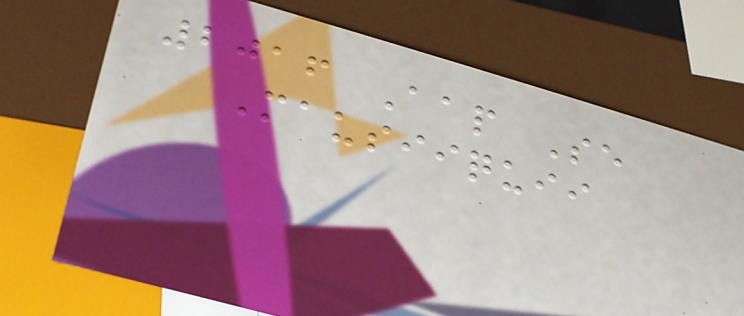2016 Aap Se
Mausiiquii
